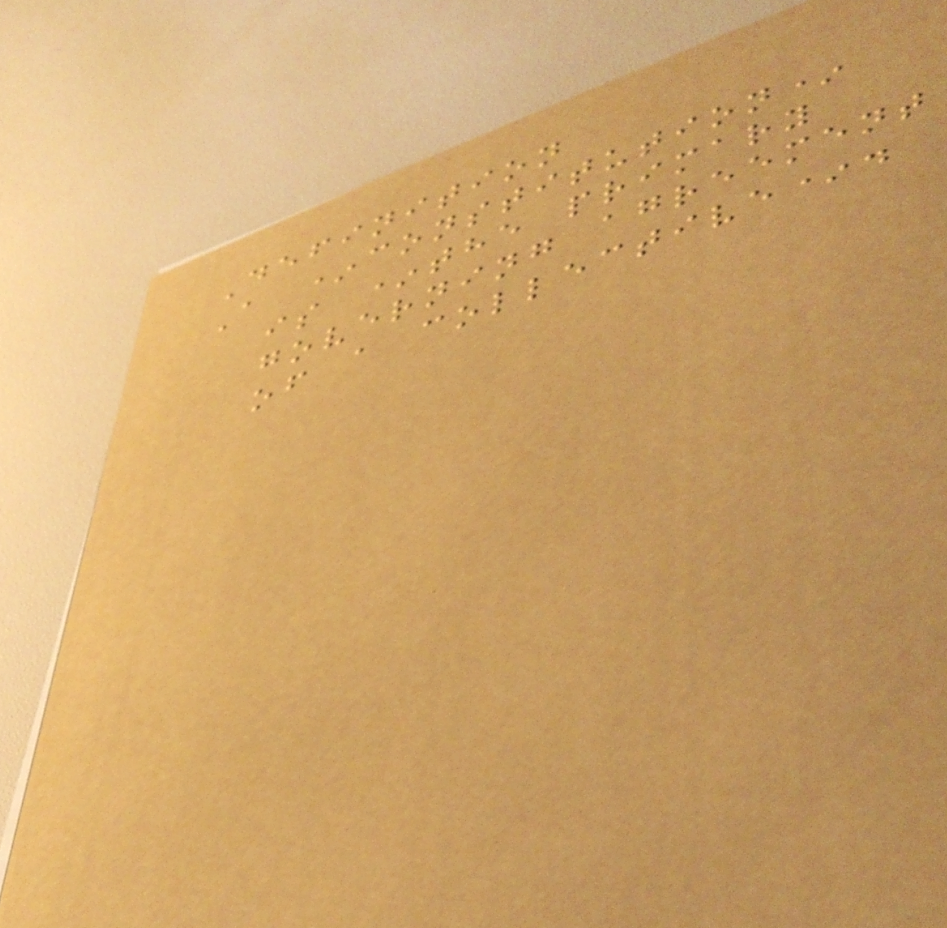Definition
A *constitution*
is *the primary
governing agreement
of a collective*.
